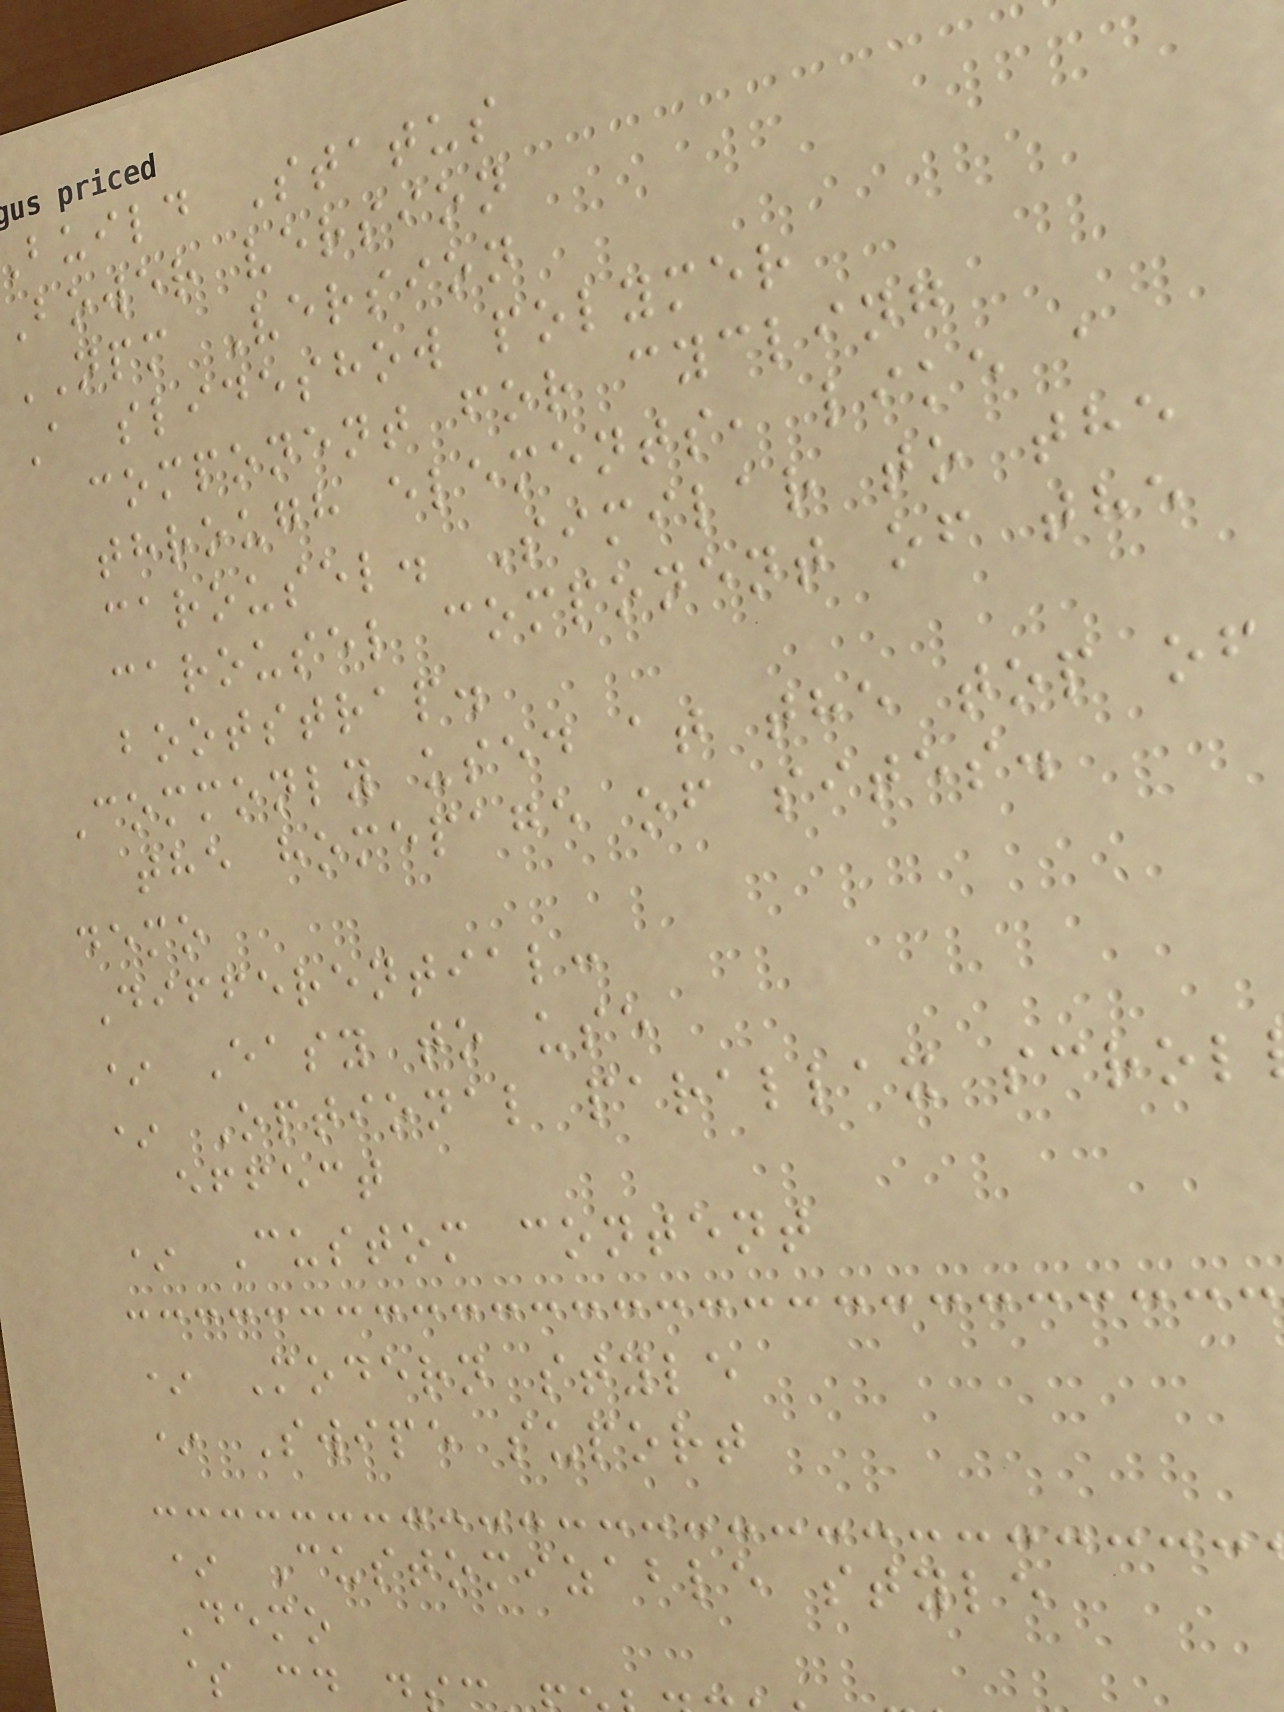build Status
bower version
NPM Version
A slideshow polymer
component for cycling
through elements, like a
carousel. Similar to the
carousel component of the
bootstrap.
Commonly used at the top of
the homepage of sites.
demo
Differential:
* Easy to use
* Optional parallax scrol
effect
* Custom content
* Modern style
* Swipe suport
* Customizable style
Demo
